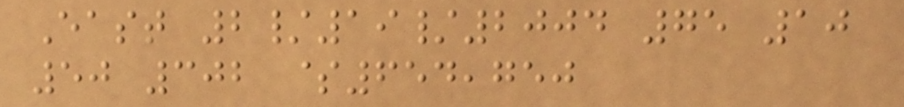East 2/19/2004 75 10
50 302 $654,750
